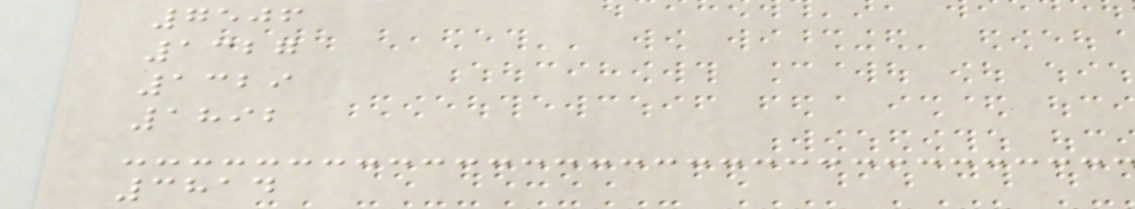7506
1327
1329
1892
3814
